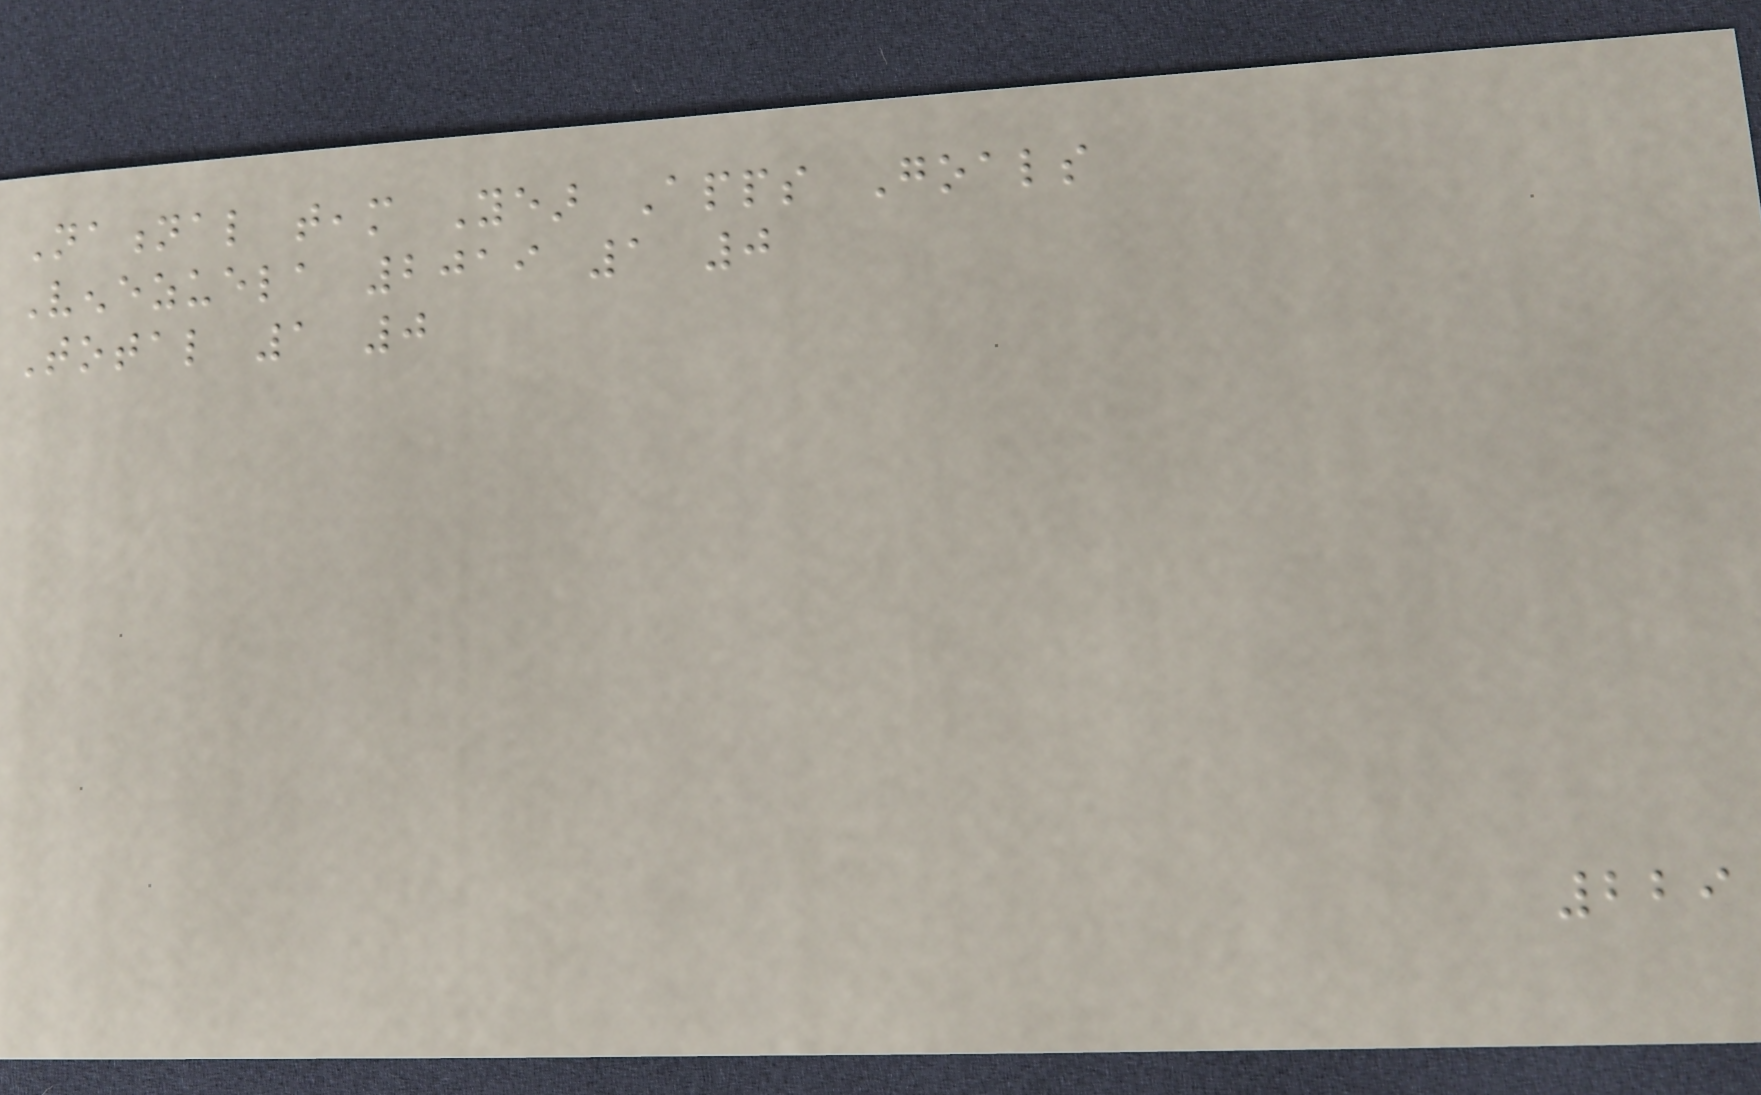National team Year Apps Goals
Venezuela 2019 1 0
Total 1 0
229
